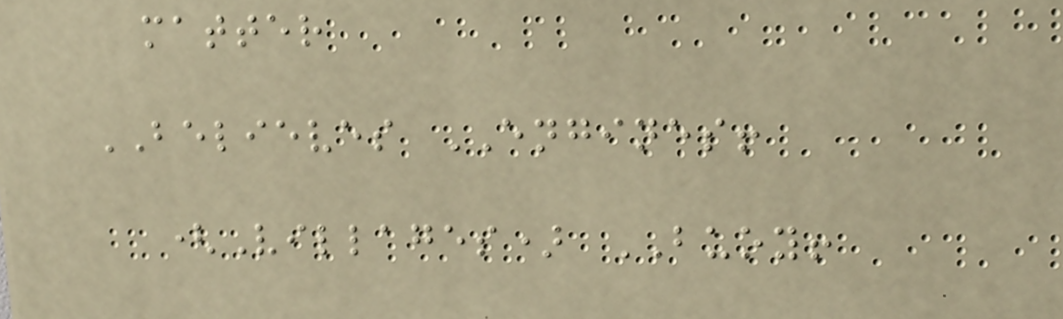matter
BELIEVES ENGINES!
(Villages) BUOY!
